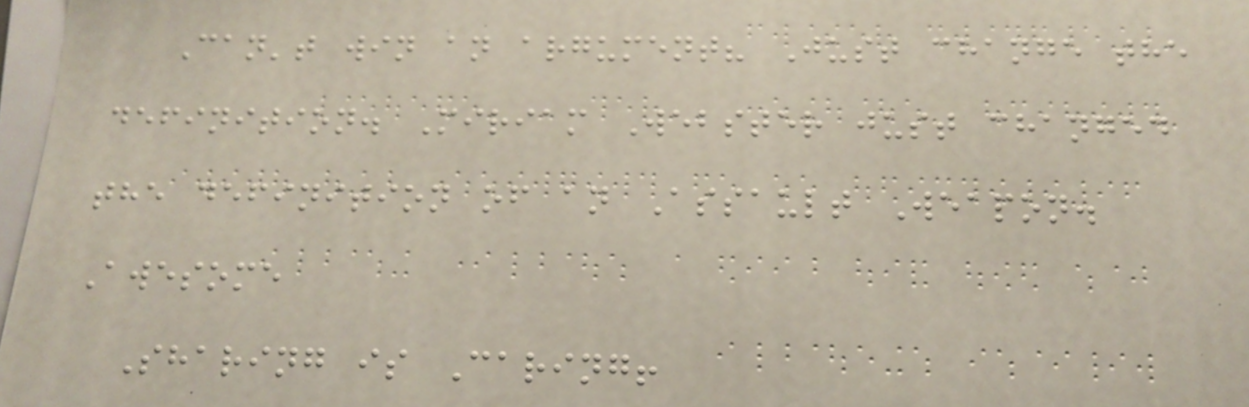Can't win an argument? Just change the
definition. Miriam Webster just changed
the definition of an Assault Weapon.
Awesome
Sharing is Caring!
